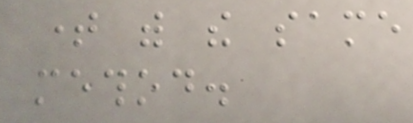time with the same
method.
